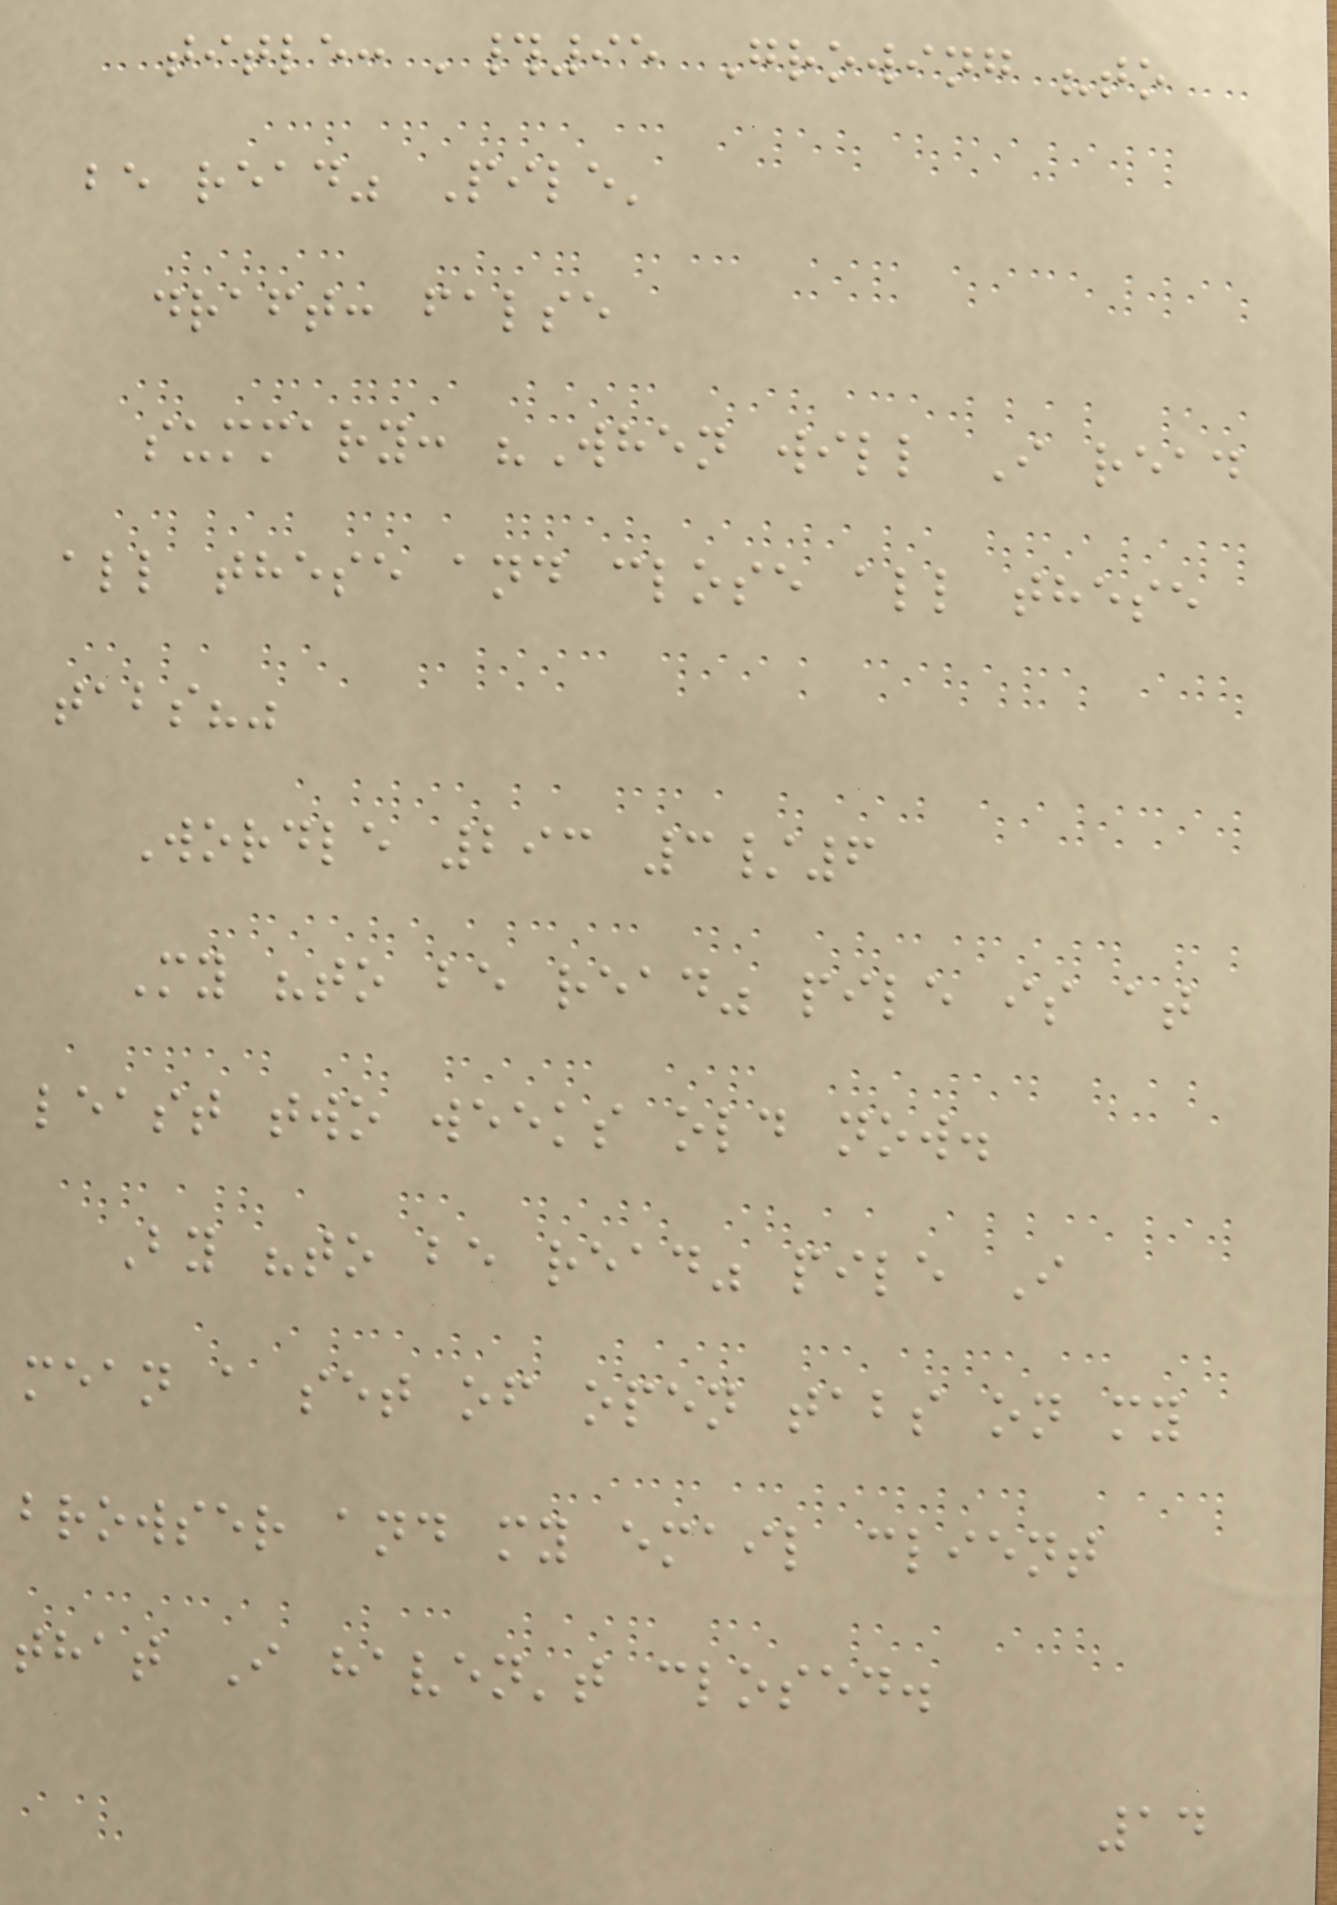title: '#95 Growing "to
be read" Pile'
draft: false
summary: "When will I read
all these and close all these
tabs?"
Wordle 293 3/6
My "to be read" pile is at
least two weeks old now.
By "to be read" pile I
mean a set of open tabs on my
browser and my email client
that I haven't closed.
14
